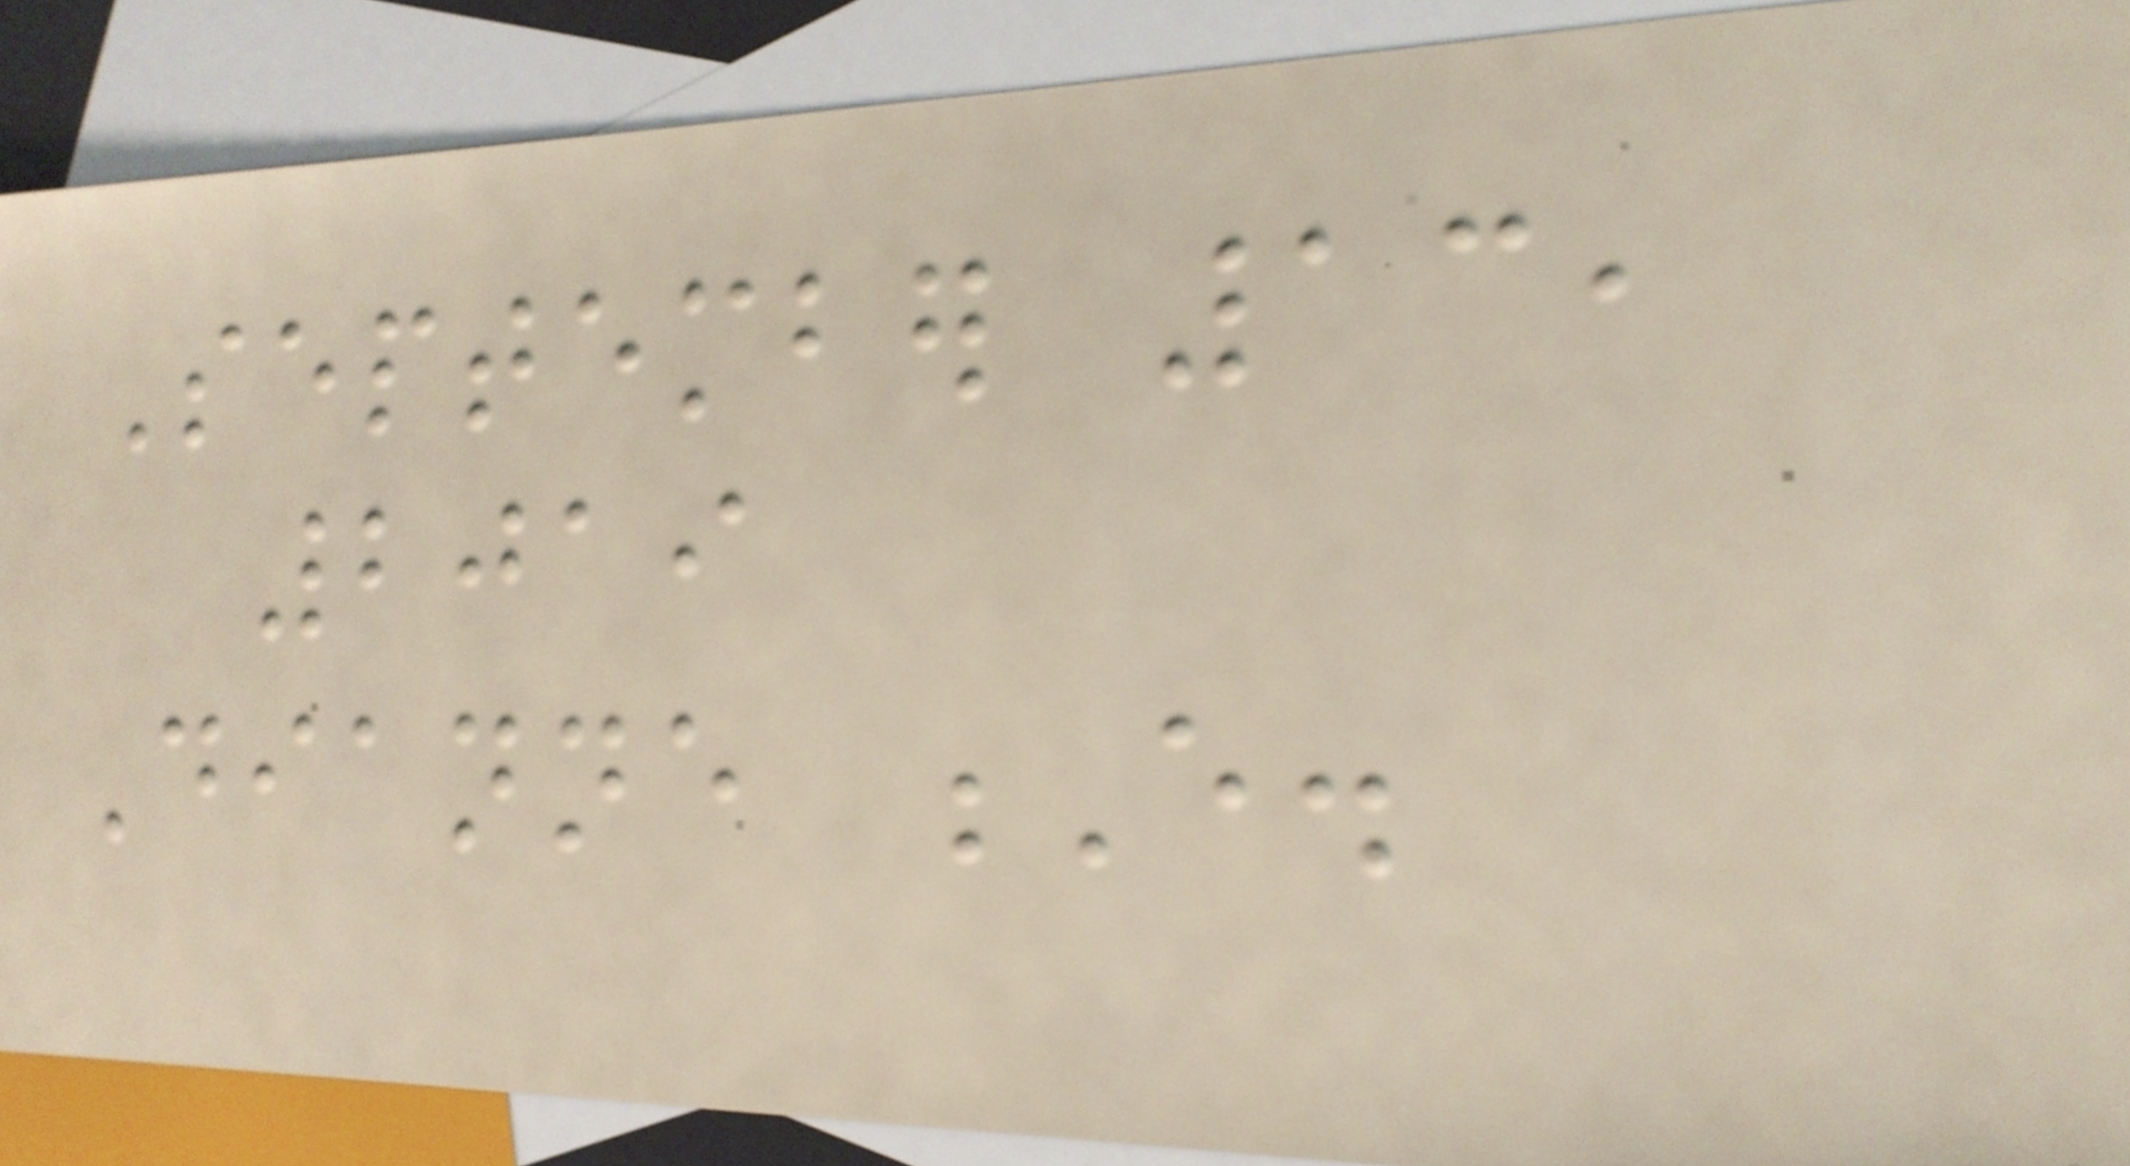September 13,
2019
Dianne E.
